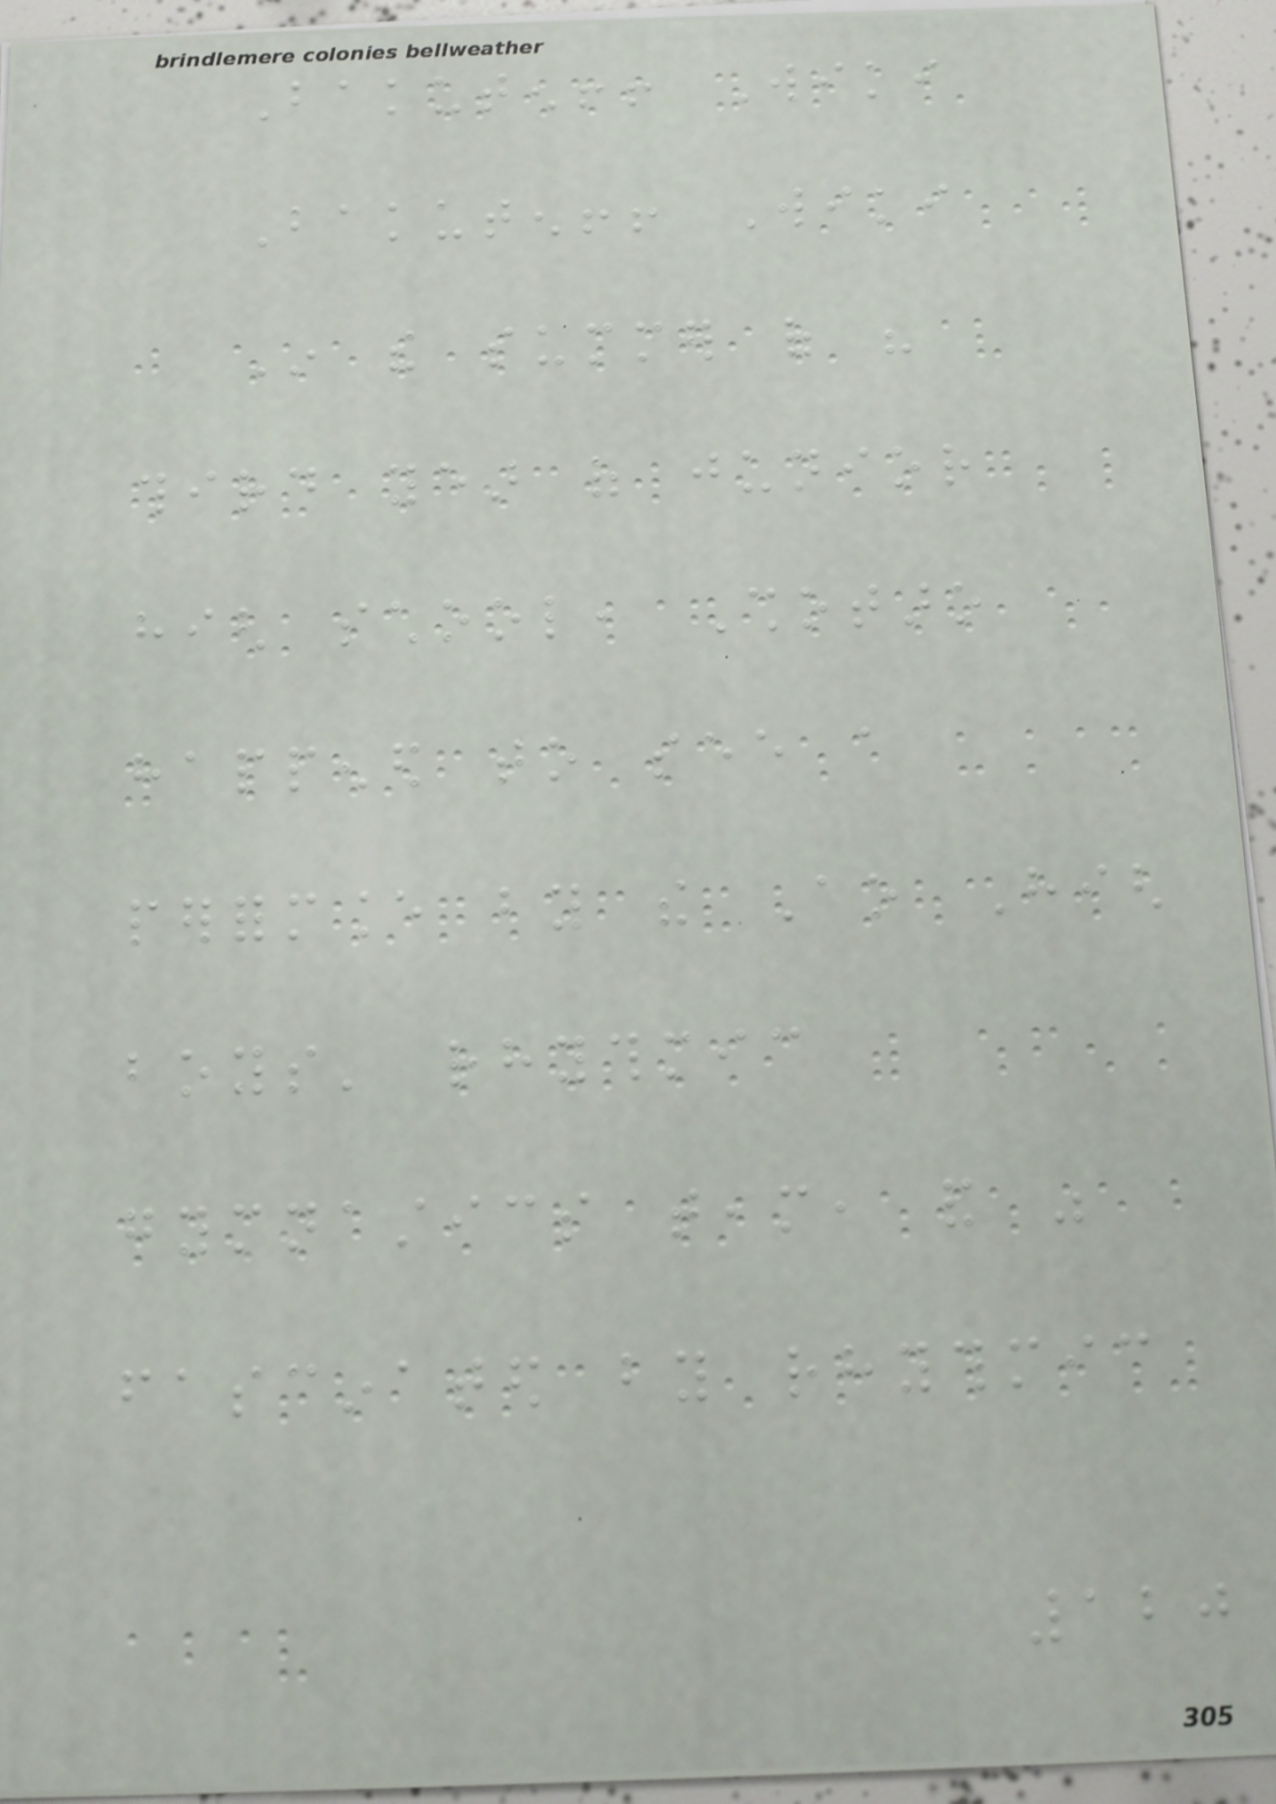Bakuten!! Wiki
Bakuten!! Wiki
In the summer of his
third year of junior
high school, Shotaro
happened to see a
performance by the Ao High
boys' rhythmic
gymnastics team, and was
fascinated by rhythmic
120
